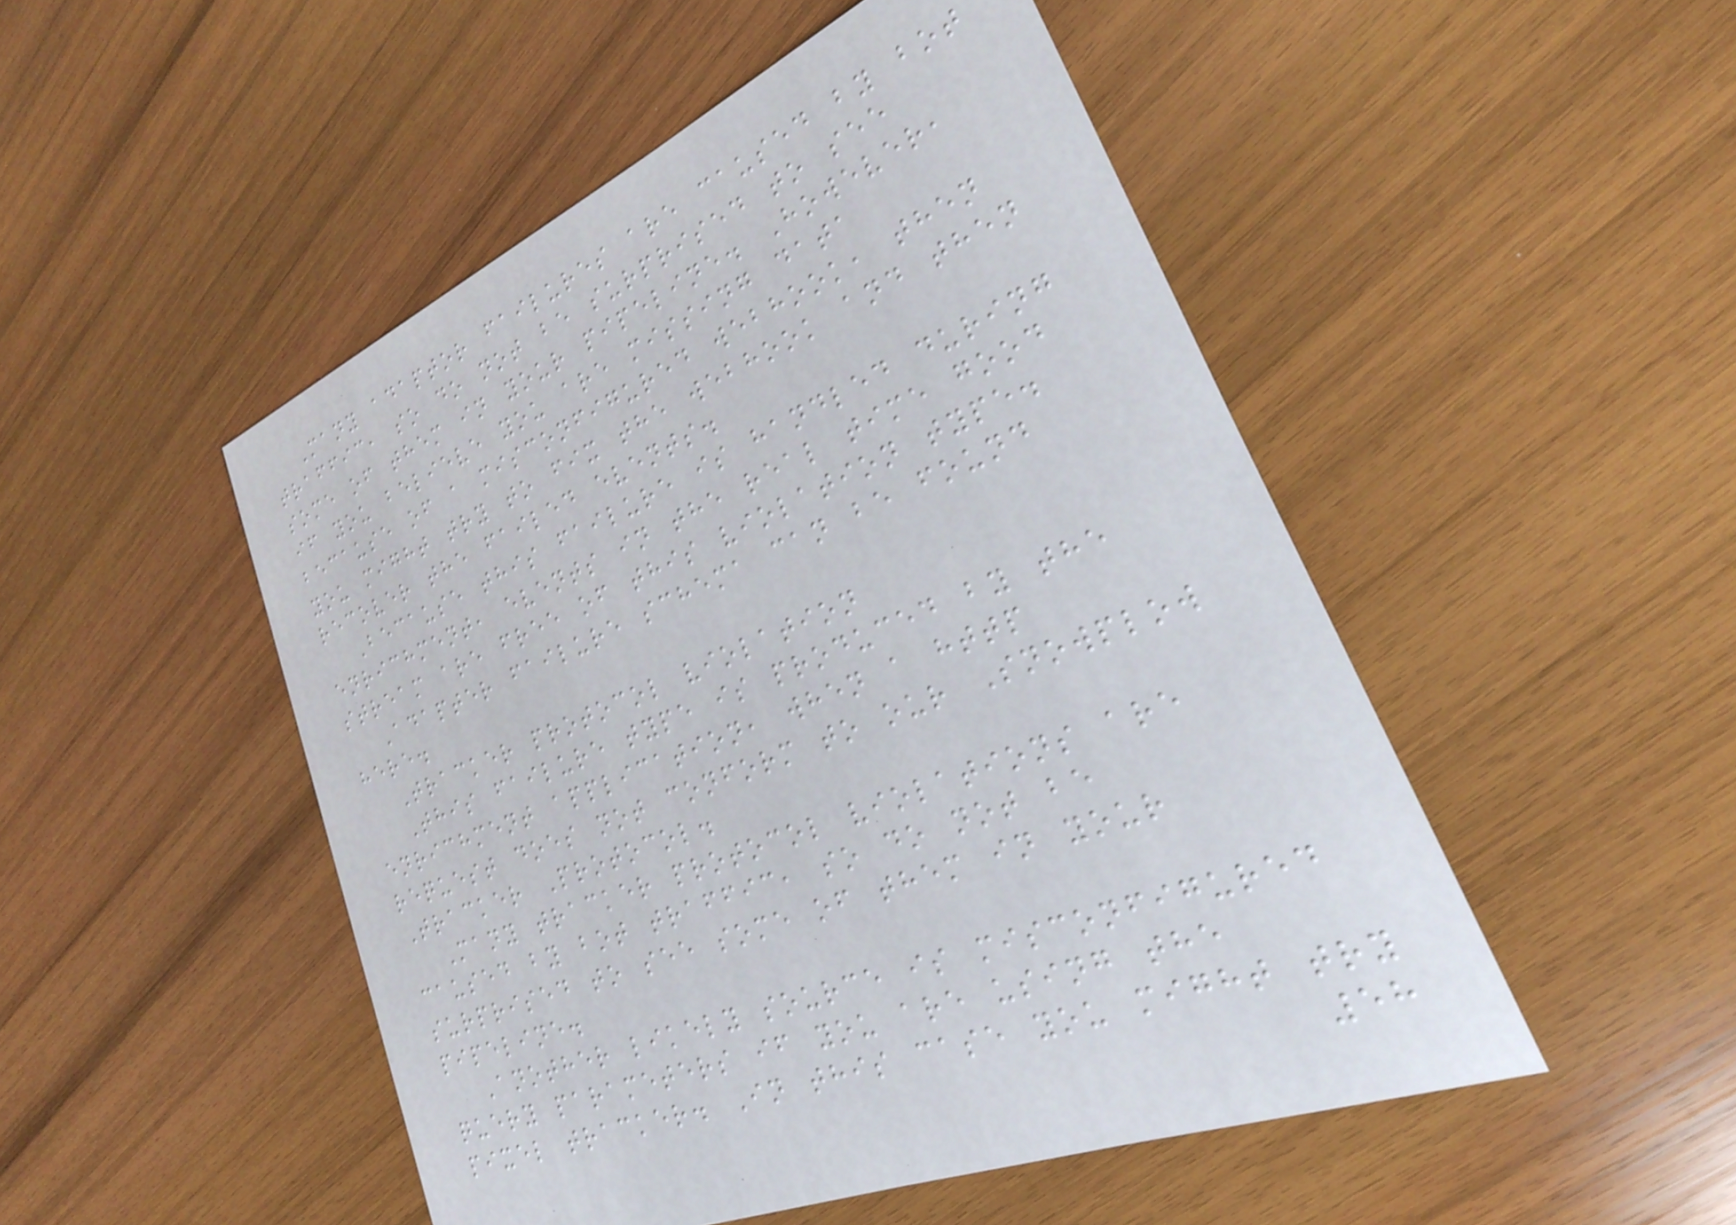Many adaptor failures are caused by bot
traffic, so do not be surprised to see
some of them in your pipeline. However,
if you believe you are missing data
because of a misconfigured webhook, then
you might try to fix the webhook and then
recover the failed events.
Because this failure is handled during
enrichment, events in the real time good
stream are free of this violation type.
Adapter failure schema can be found
here.
Tracker protocol violation
This failure type is produced by the
enrichment application, when a http
request does not conform to our Snowplow
Tracker Protocol.
Many tracker protocol violations are
caused by bot traffic, so do not be
surprised to see some of them in your
pipeline.
Another likely source is misconfigured
query parameters if you are using the
pixel tracker. In this case you might try
58
